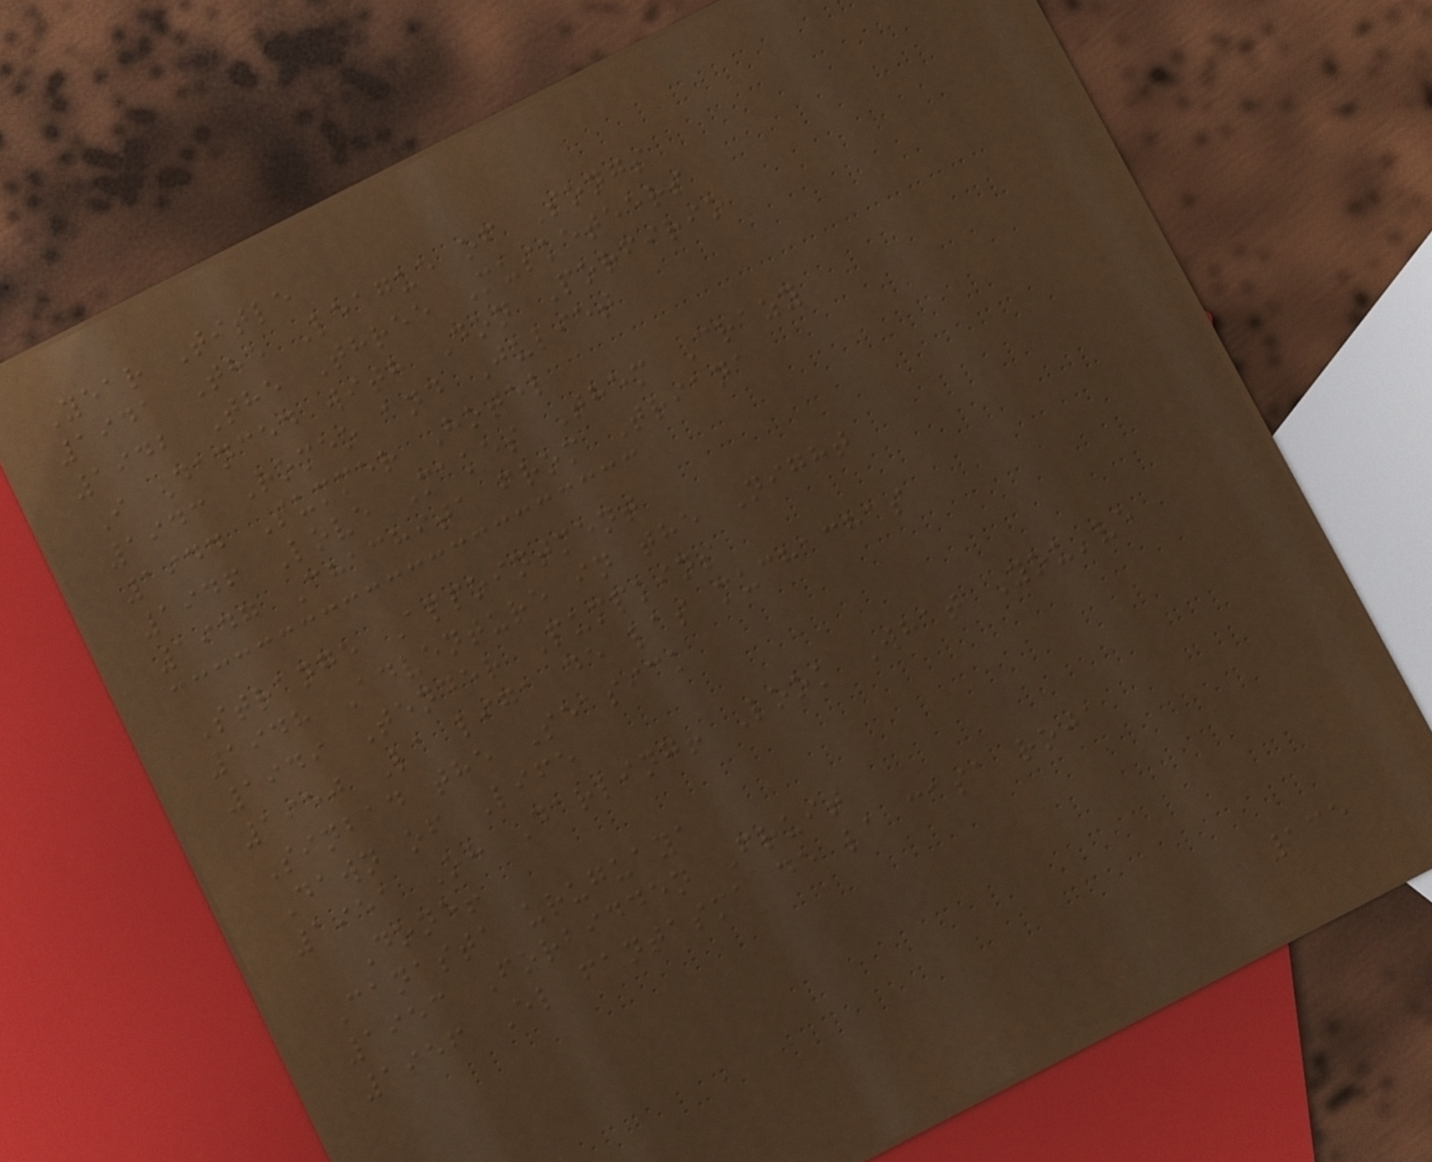Year Title
1941 The League of Songs
1942 The Three Musketeers
I Danced with Don Porfirio
1943 Romeo and Juliet
1944 Summer Hotel
1946 Love Makes Them Crazy
1947 Chachita from Triana
Strange Appointment
1948 Adventure in the Night
1949 Tender Pumpkins
1950 La liga de las muchachas
Sinbad the Seasick
Dawn of Life
1951 Oh Darling! Look What You've
Done!
Canasta uruguaya
1953 Forbidden Fruit
1956 El fantasma de la casa roja
135
